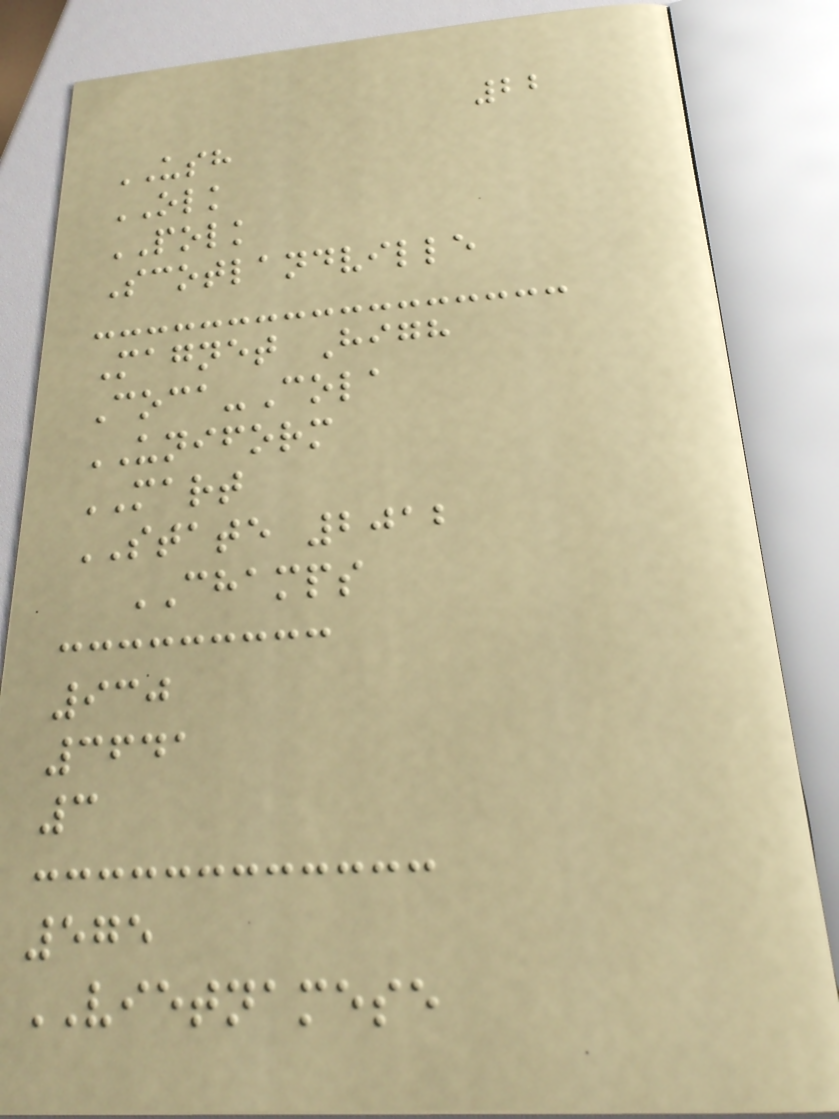22
USH
OLK
POLK
Scotlandville
Magnet High
Coca-Cola
UNIFORM
MART
STATE 2012
CHAMPS
930
3641
3
575
VIETNAMESE
